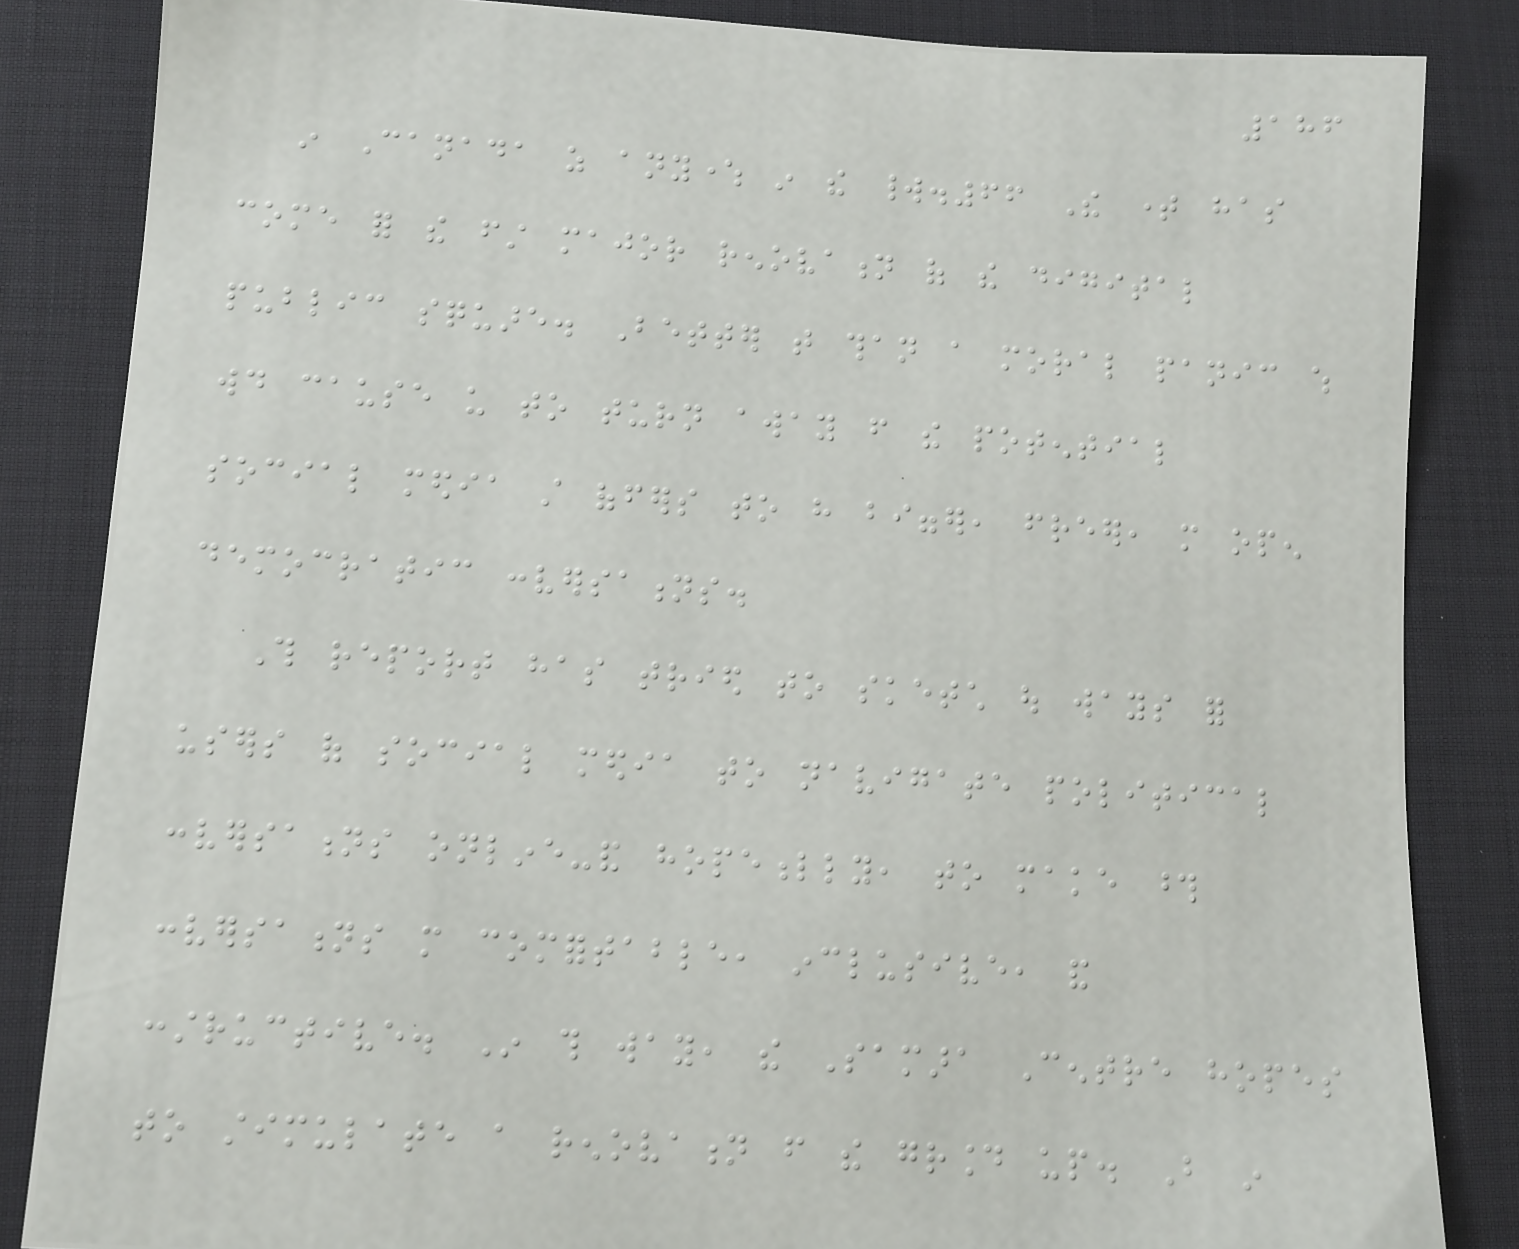186
in Canada as anywhere in the world.66 The time has
come for the first major renovation of the digital
public square. Better that than a moral panic which
would cause us to turn away from the potential
social media still offers to have bigger, freer, more open
democratic conversations.
This report has tried to sketch out ways for
users of social media to navigate political
conversations online-and hopefully, to make those
conversations more comfortable, inclusive, and
constructive. In this way, the Samara Centre hopes
to stimulate a renovation from the ground up. But in
